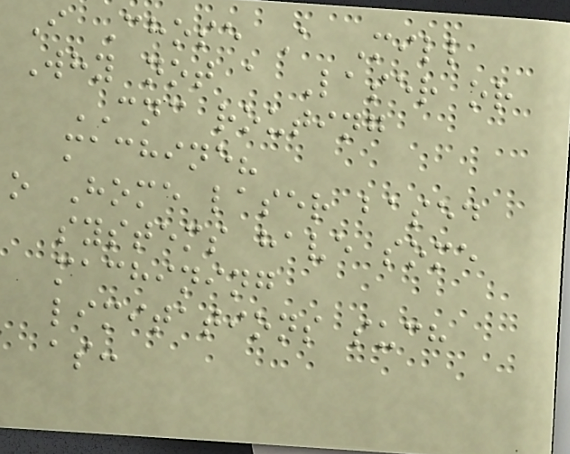I Chose A Mill
Why not a Laser or
CNC routing
machine?
o Home laser based
systems have some
machining
limitations such
as:
